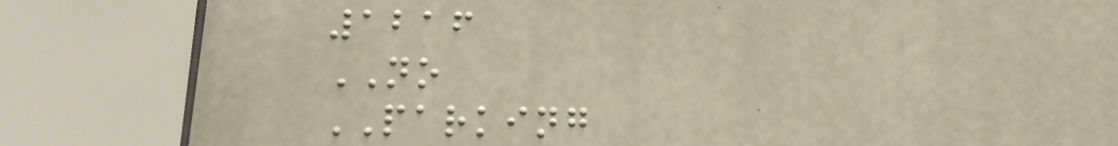1216
NO
PARKING
